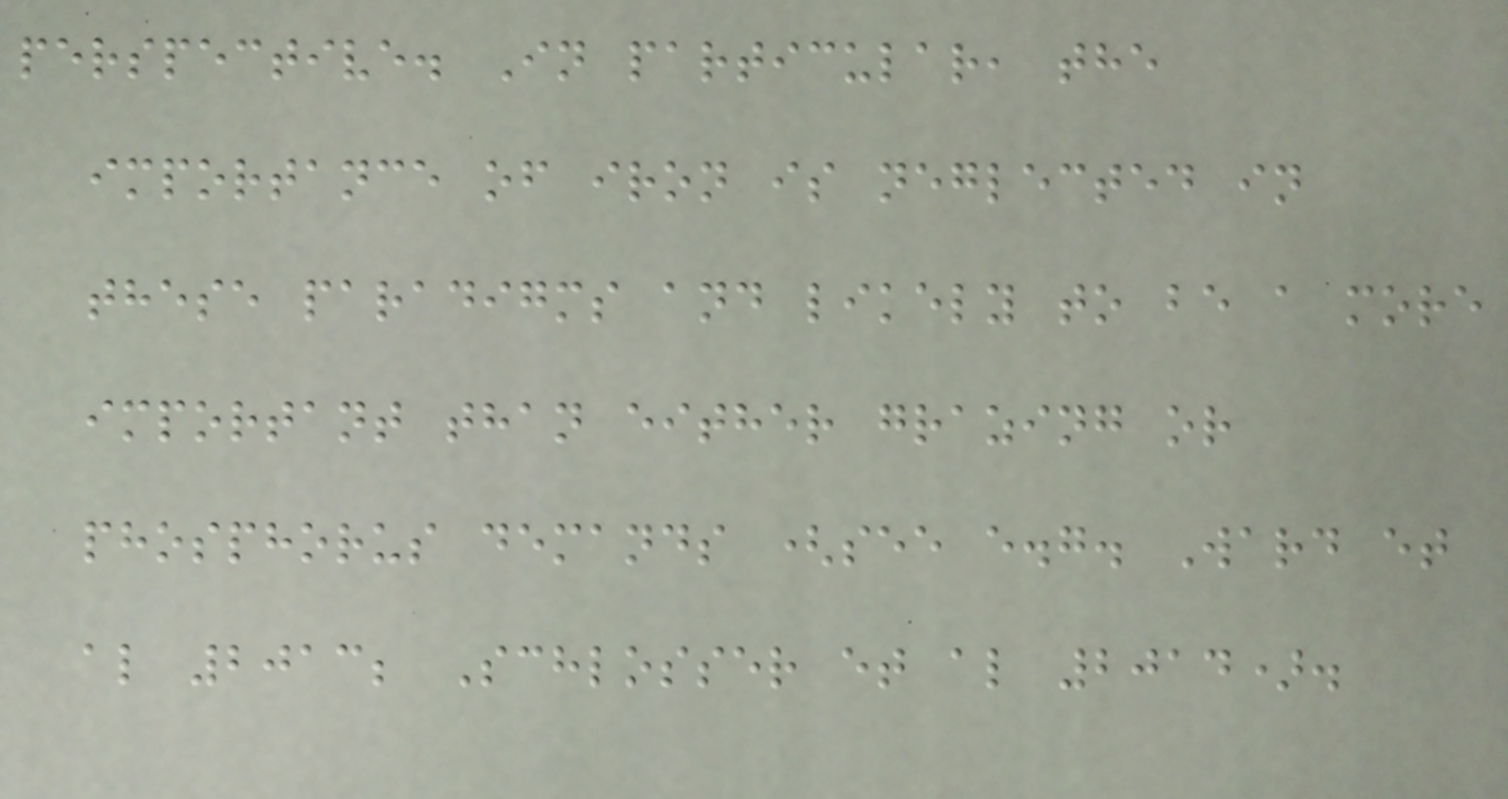perspective. In particular, the
importance of iron is neglected in
these paradigms and likely to be a more
important than either grazing or
phosphorus demands (see e.g. Ward et
al 2013; Schlosser et al 2014).
